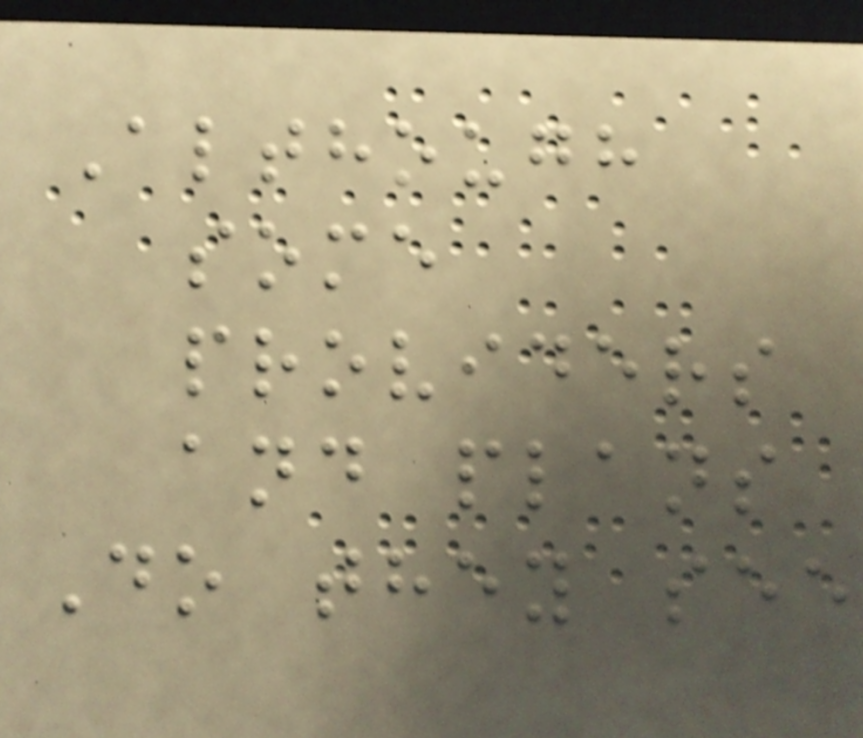Although
some
providers
and plans
Do they see
